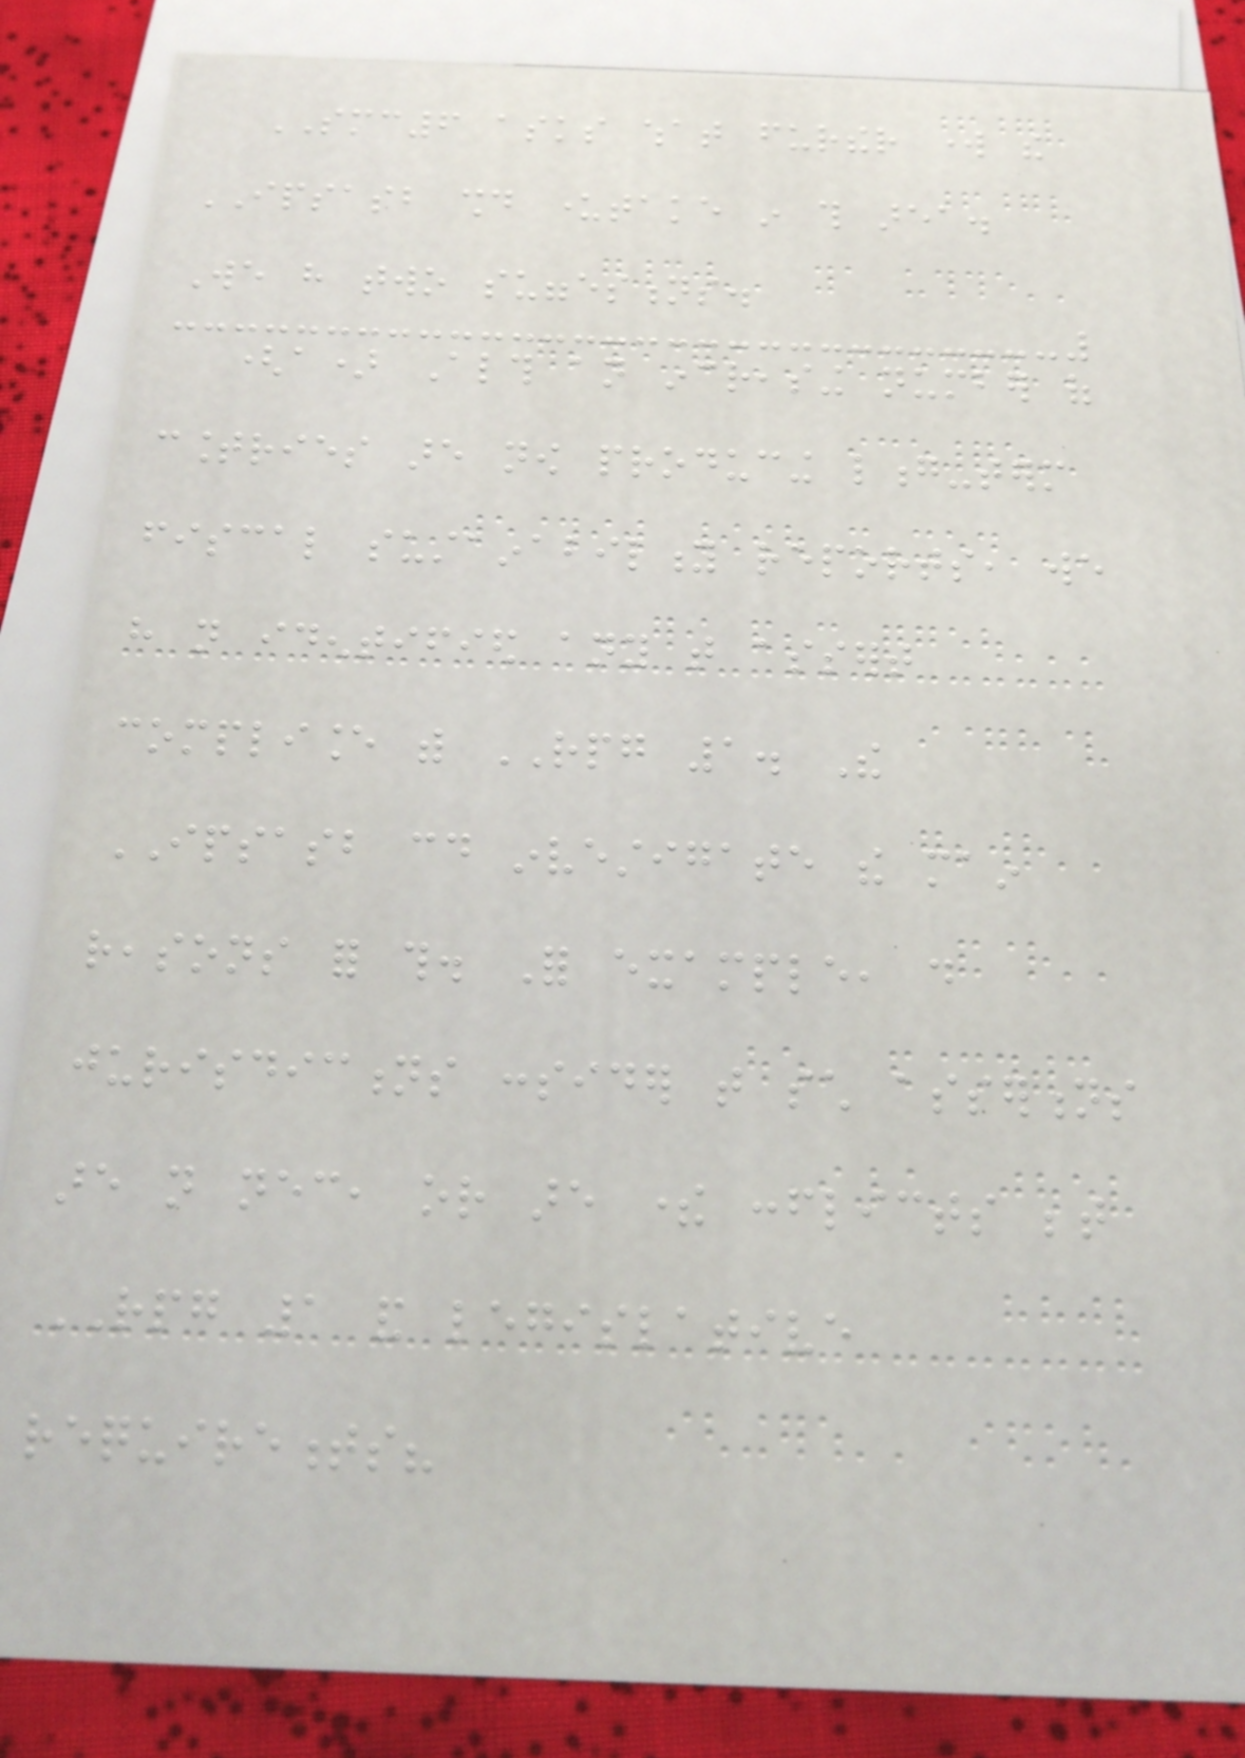SMC6 asks what further work the
IPSASB should undertake in this area.
We have two suggestions.
(a) Although an increasing number of
countries are now producing long-term
fiscal sustainability reports, we
have not identified any that assert
compliance with RPG 1. The
IPSASB could investigate the main
reasons for this. For example, do
jurisdictions consider that such assertions
are not necessary, or are there conflicts between
RPG 1 and legislative
requirements?
